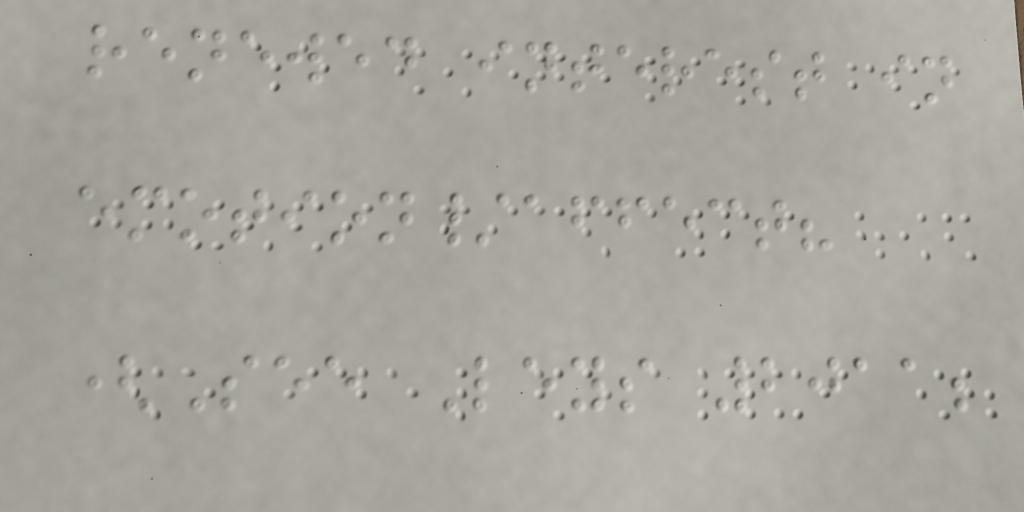renewed interest in
emotion/affect?
(See Leys 2011;
